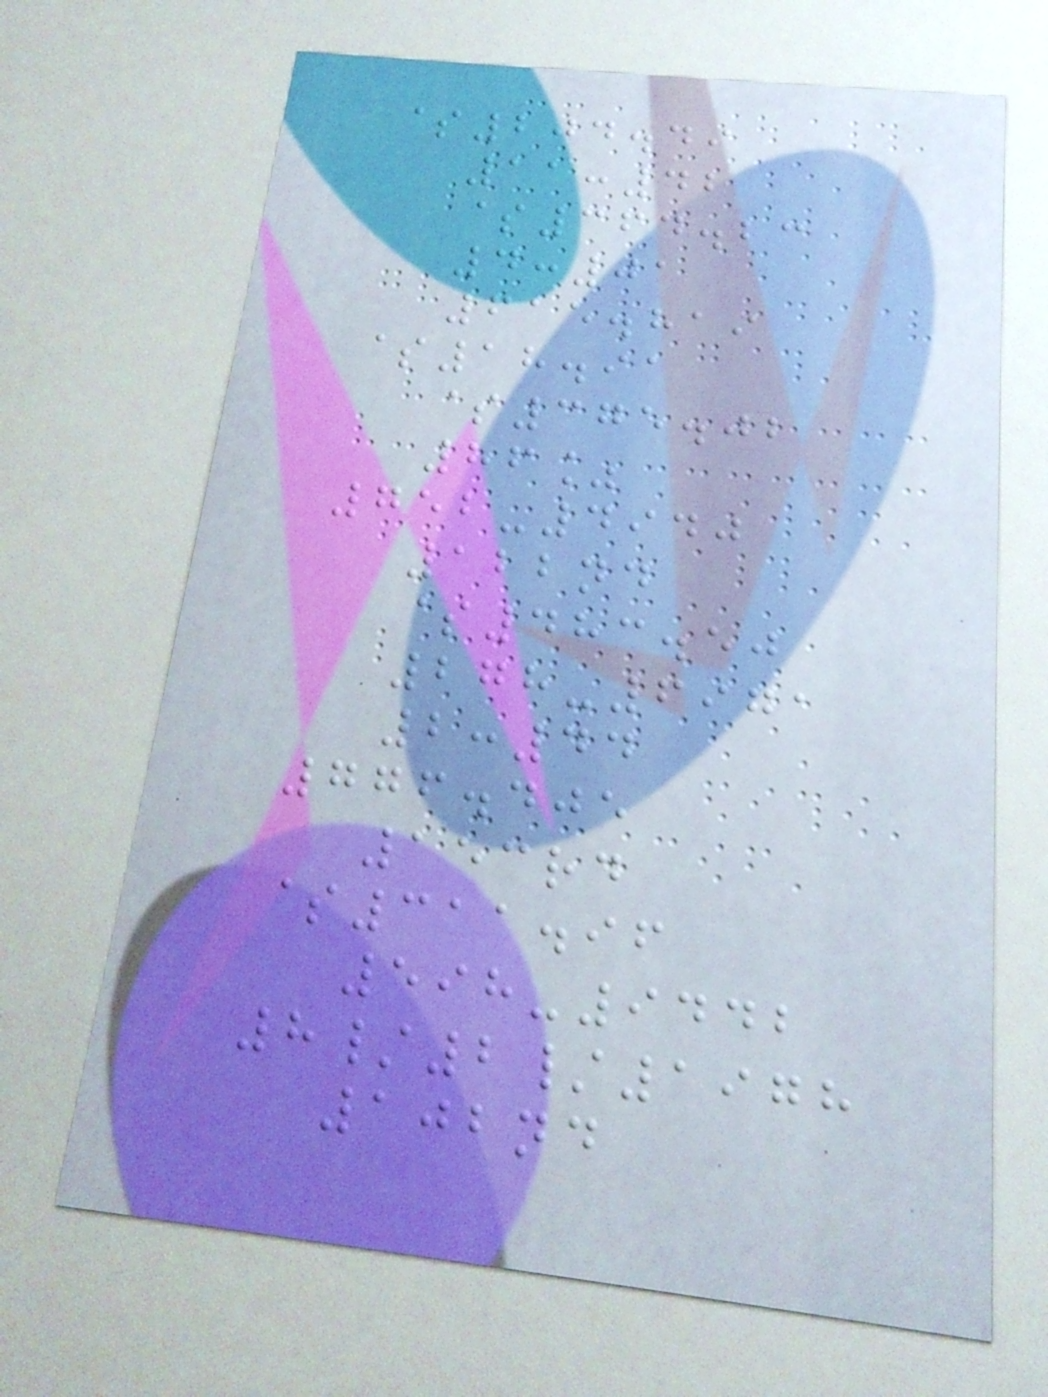$204.49
11:42
$364.23
4:01
615.819
$18.91
$375.02
86%
752-4940
122nd
$483.50
278-6971
2:44
776.405
153rd
$311.96
598-9442
8/2/1978
102nd
